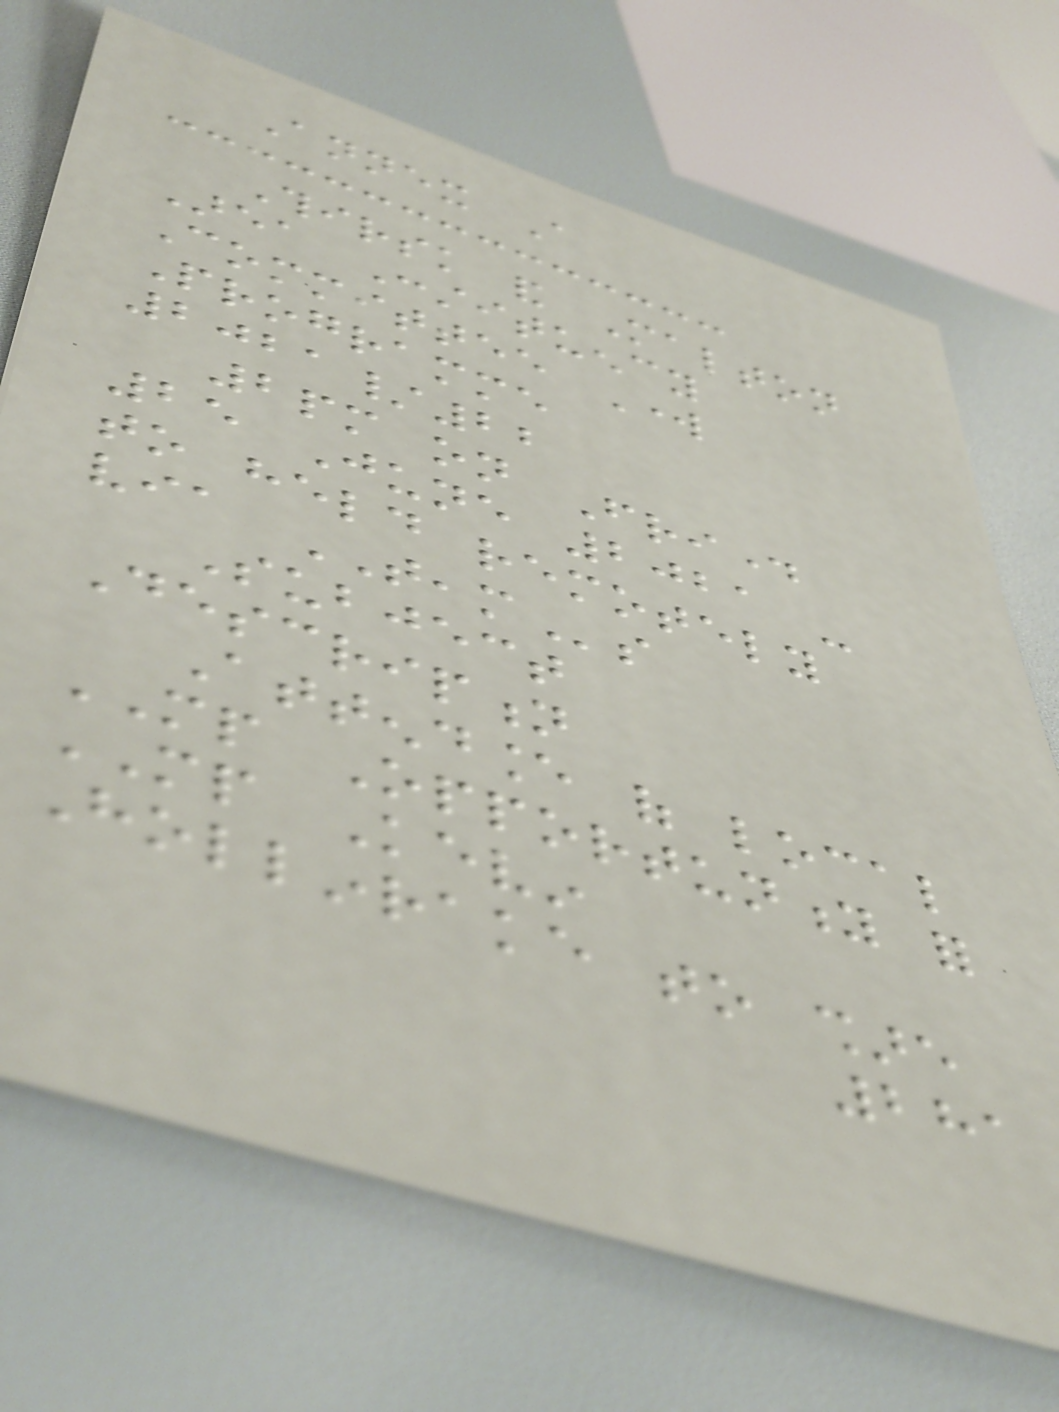Annex A
Thirsk and Malton
Area Constituency
Committee Work
Programme
2021/22
2pm on Friday
25 June 2021 -
to held remotely
via TEAMs
Subject
Description
Attendance of local
MP Opportunity for
MP Kevin
Hollinrake to share
281
